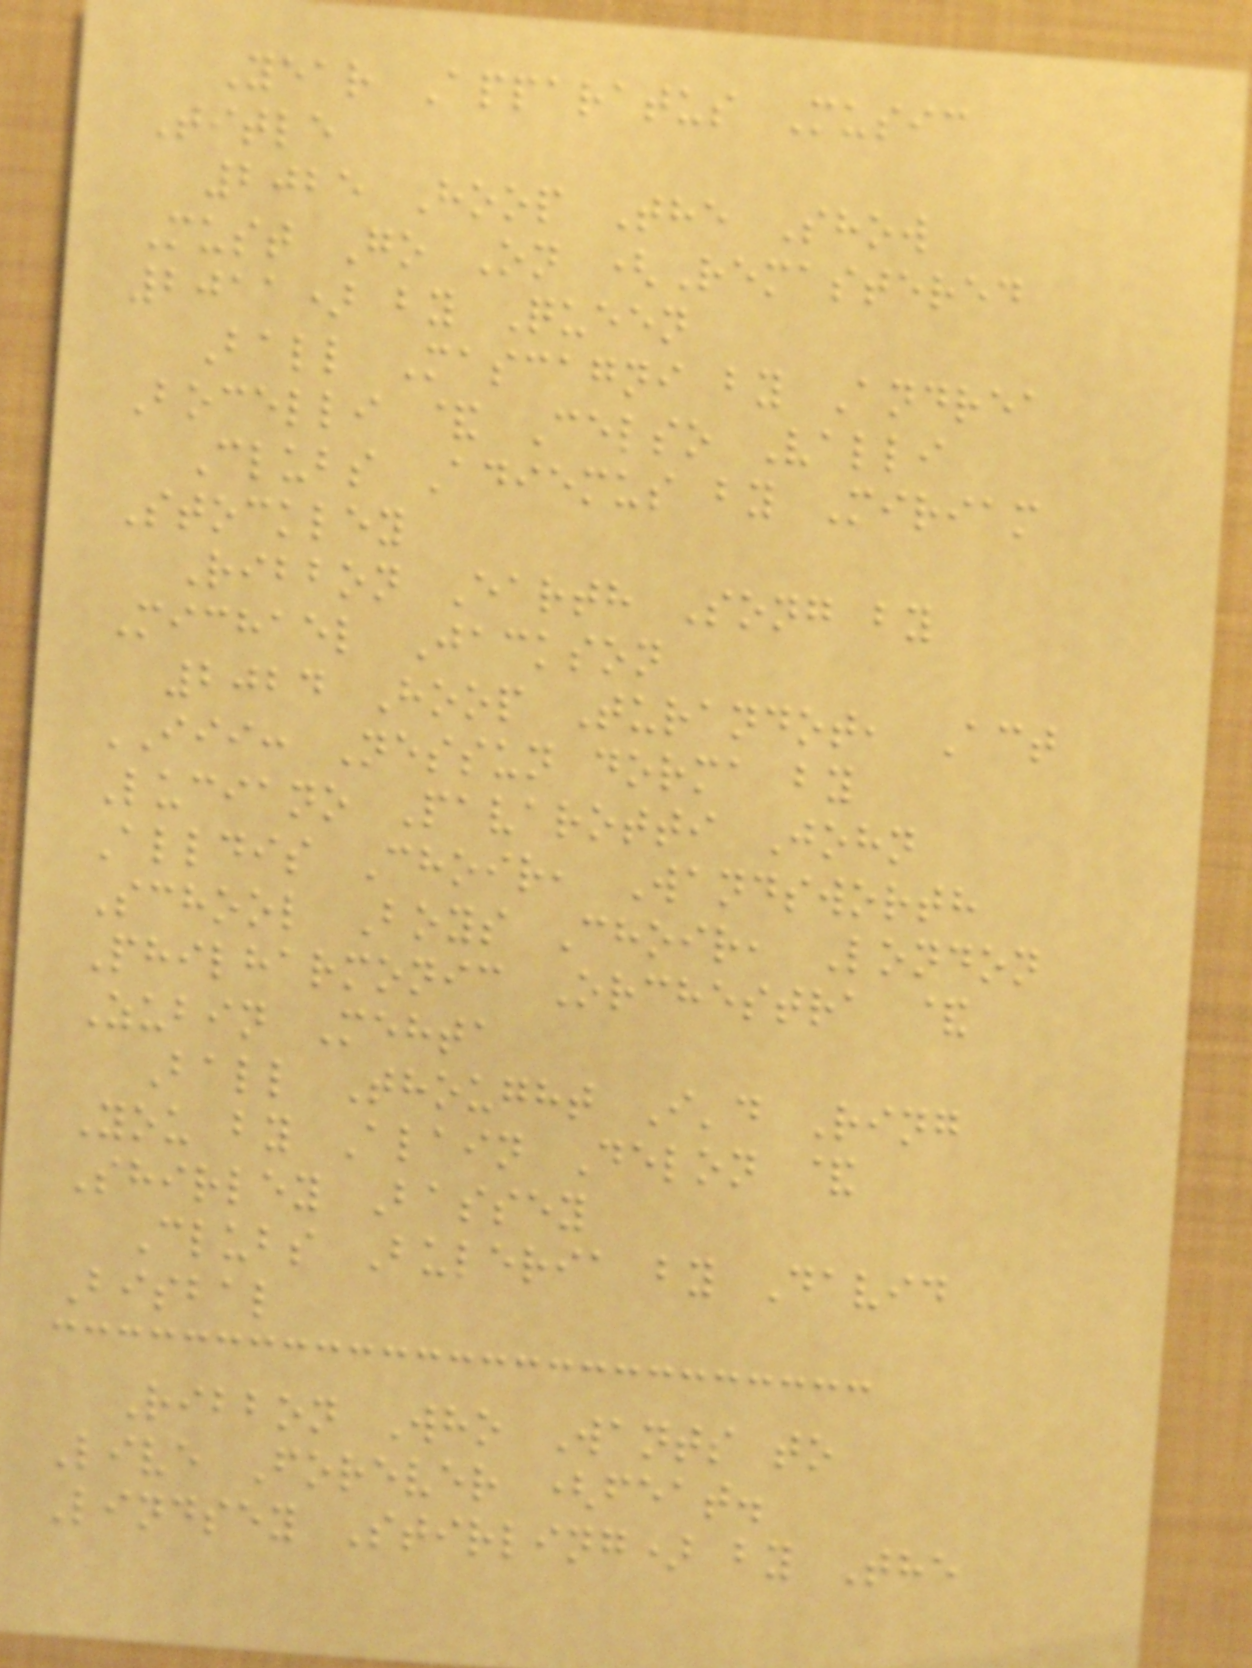Year Apparatus Music
Title
2025 Hoop The Show
Must Go On (Remastered
2011) by Queen
Ball Mascagni by Andrea
Bocelli & Celso Valli
Clubs Adiemus by Miriam
Stockley
Ribbon Earth Song by
Michael Jackson
2024 Hoop Turandot, Act
III: Nessun dorma by
Luciano Pavarotti John
Alldis Choir, Wandsworth
School Boys Choir, London
Philharmonic Orchestra &
Zubin Mehta
Ball Thought I'd Ring
You by Alain Delon &
Shirley Bassey
Clubs Buleria by David
Bisbal
Ribbon Who Wants to
Live Forever (feat.
Lindsey Stirling) by The
